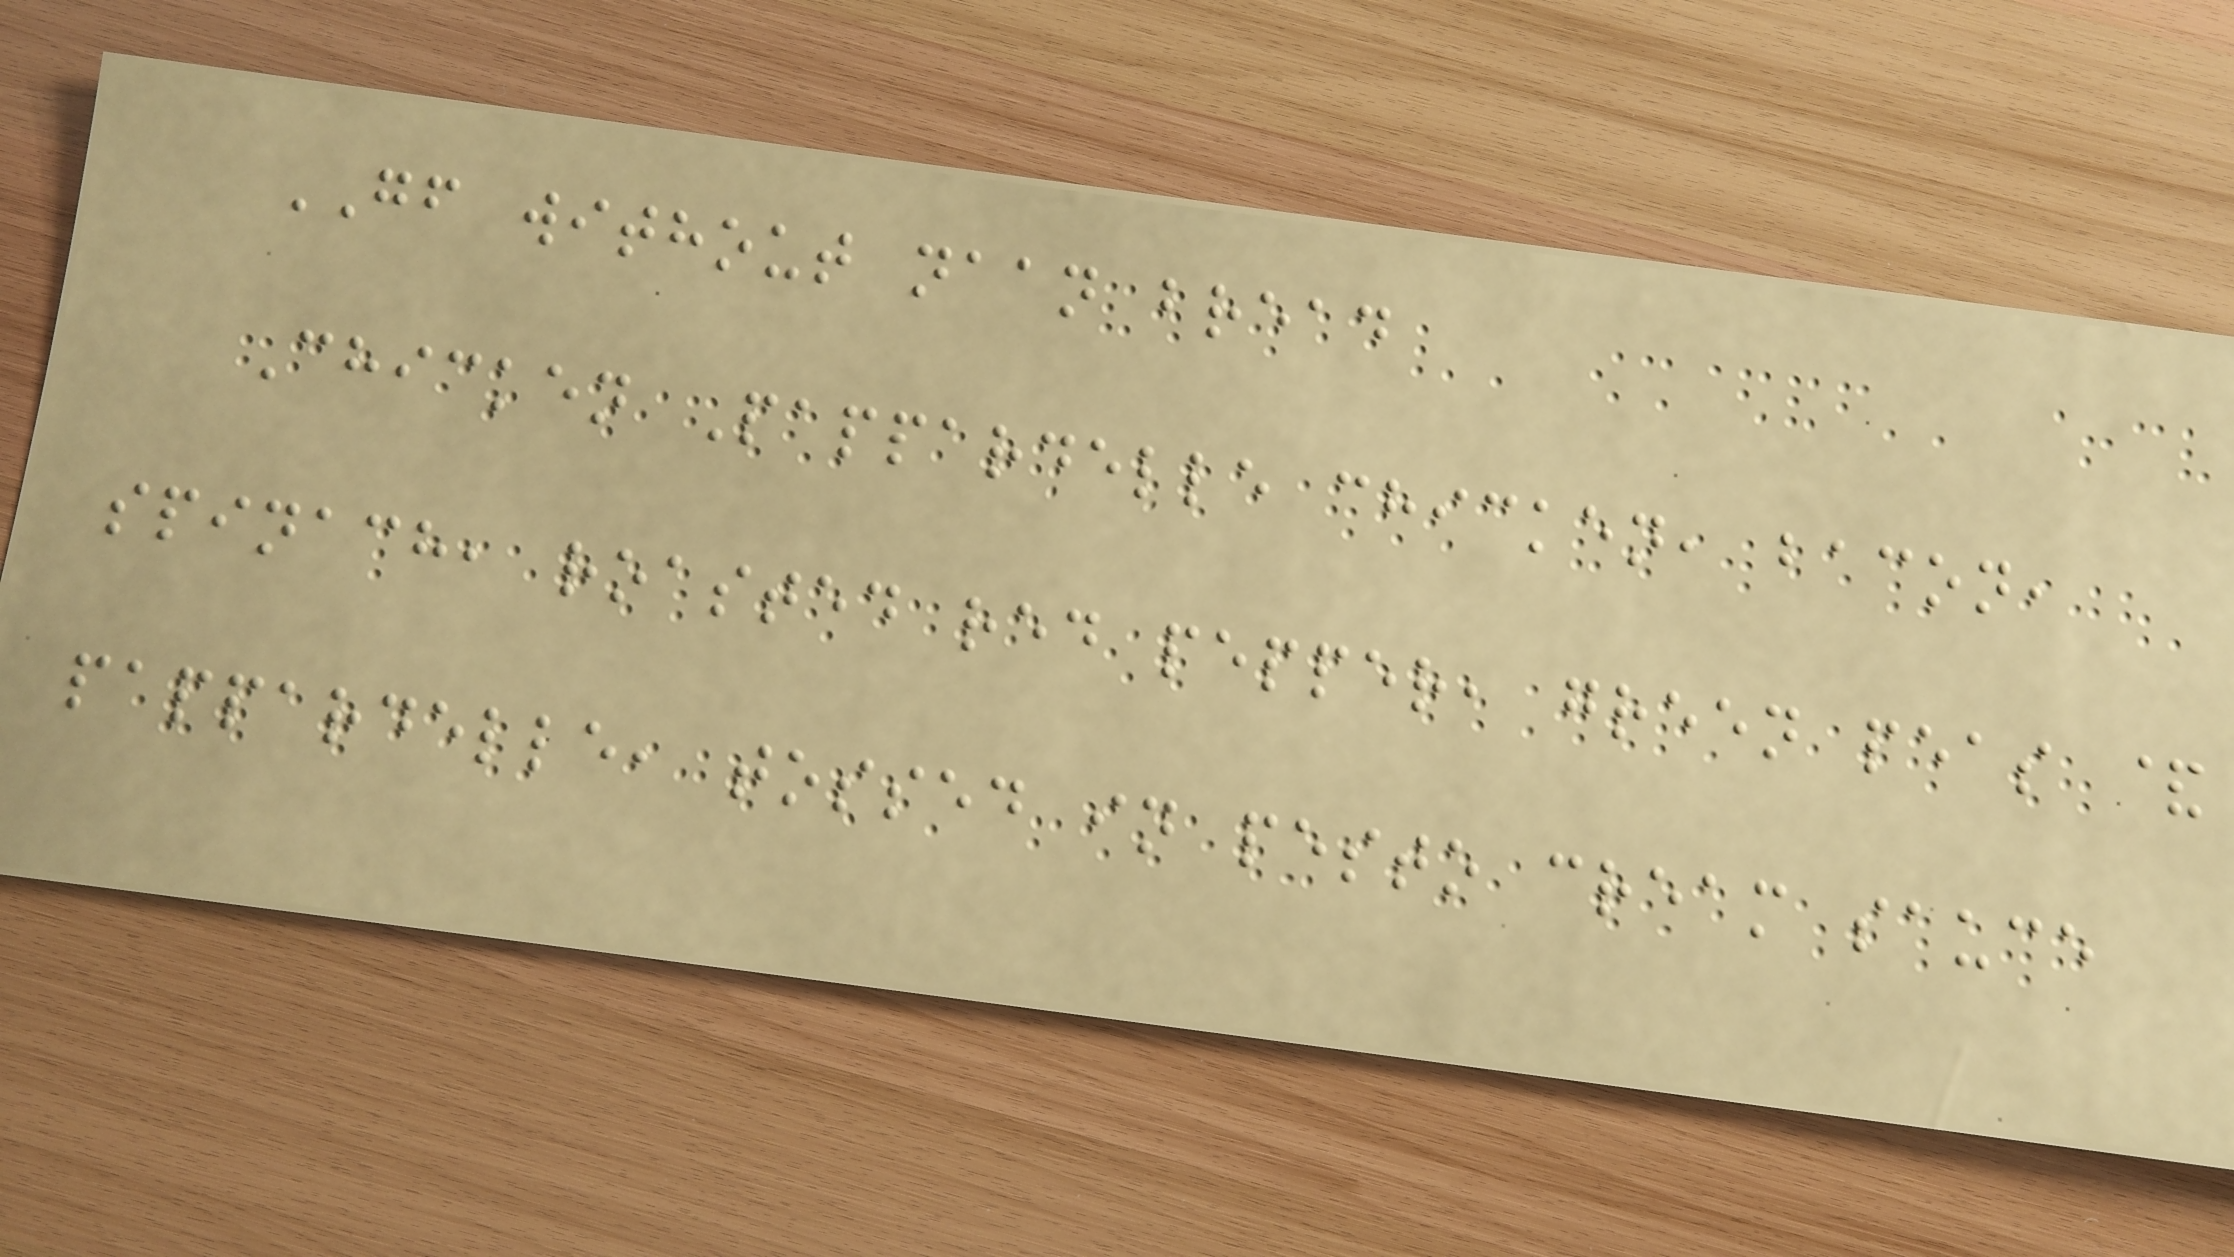GF without naan bread
Chicken Pappardelle chicken, bacon,
spinach, roasted red pepper, green peas &
pappardelle, tossed in pesto cream sauce
